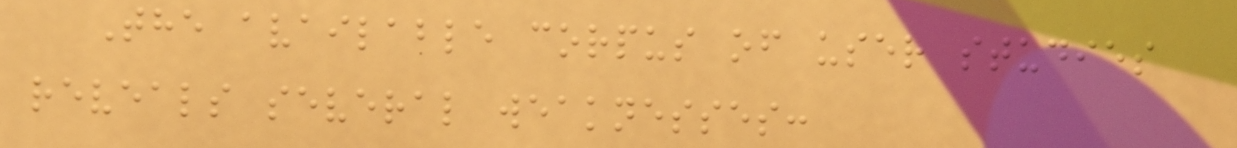The available corpus of user studies
reveals several weaknesses:
